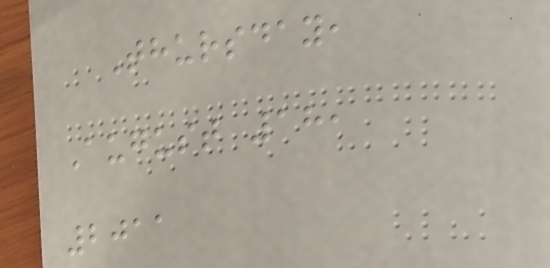Thursday,
August 18,
2011
